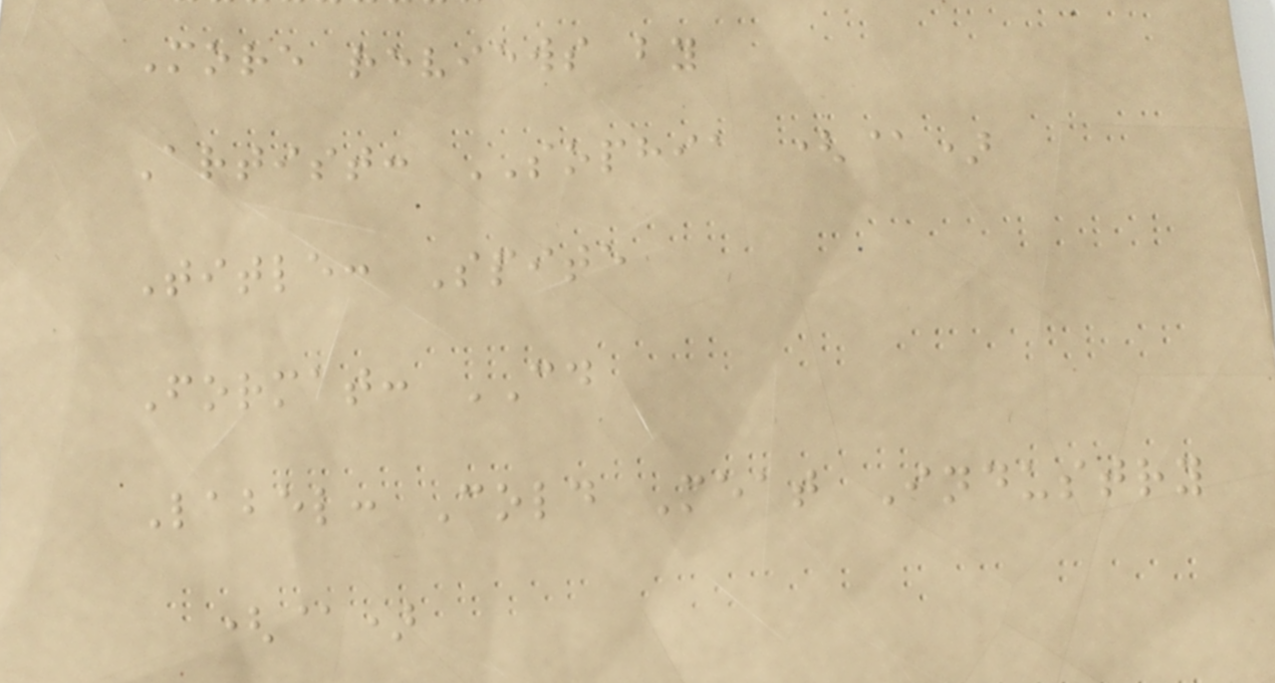More reviews by
Artist: SOPHIA (@)
Title: Spite
Format: CD
Label: Cold Meat Industry
(@)
